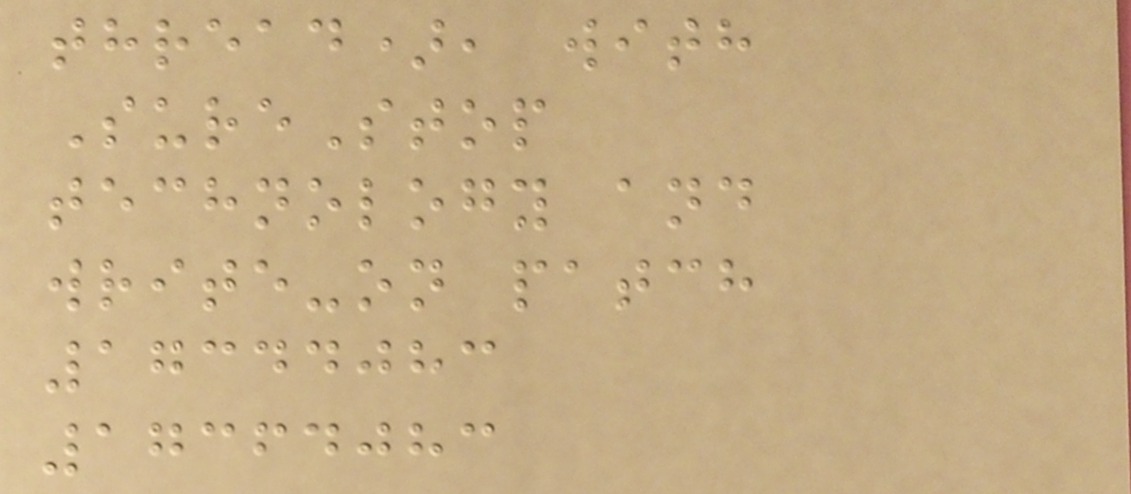thread), with
SureStop
technology and
write-on patch
17344083
17364083
